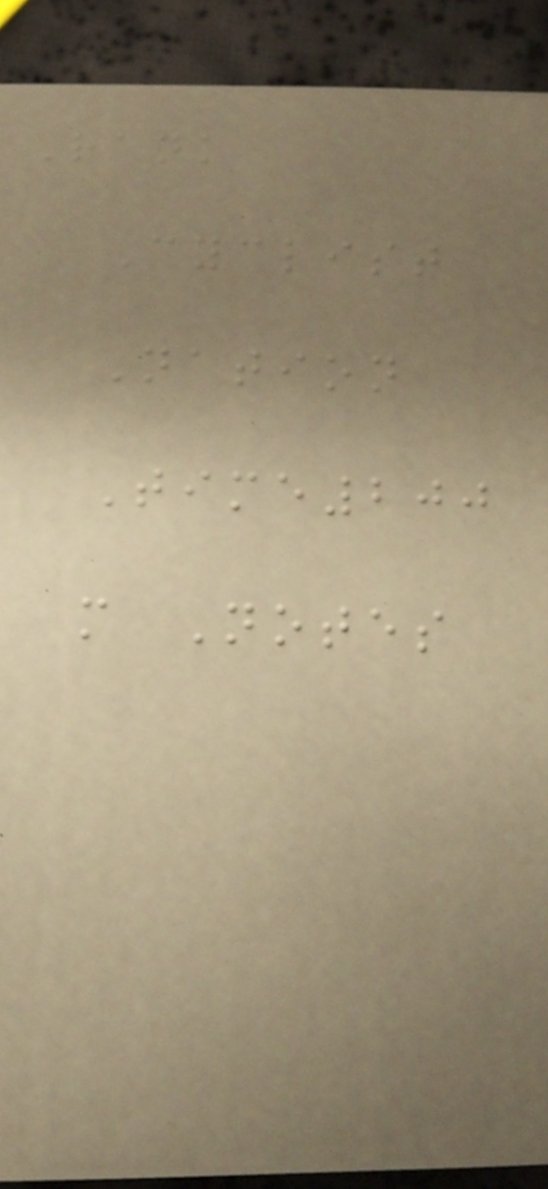Rank
Cyclist
Nation
Time200
m Notes
